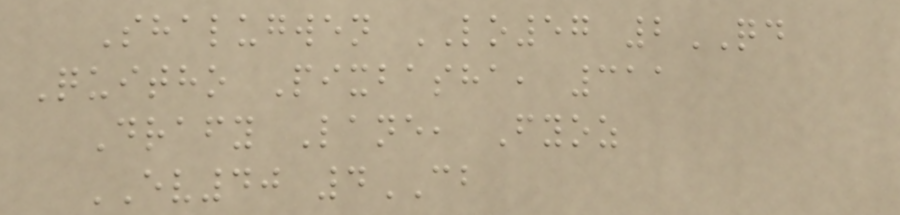Shalugwen LO57 2QD
Quitho Pixbasha, 311
Drafy Lane, Fyoz
EV40 4CB
